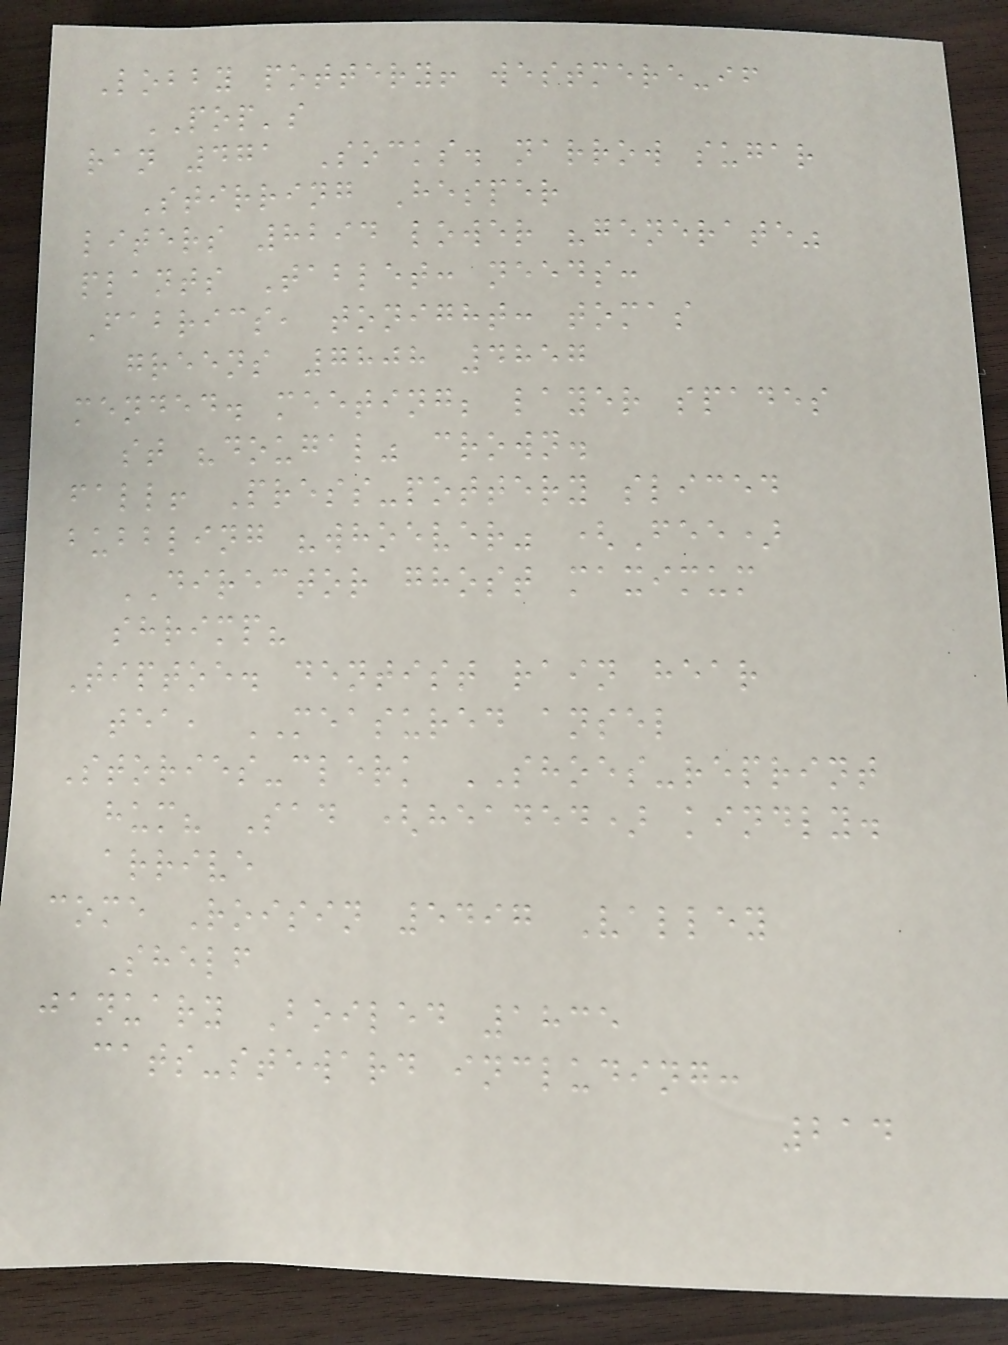Lobby pottery! westmere-if
POP's
ran 471 Socks. narrow sugar
Stirring Hesper
liters 8294 lower "generate"
plants Tablet: needs:
Fabrics, tonight: tomas
greens 7808 4857
mended. meeting; layer spades
st "dougal" crown.
fall! Press-pottery sliced
bubbling "whoever" (Fee)
DIRECTOR ghost maximum
shrimp?
Tiptoe. dentist rain hear
tea, MEASURED ansel
Stories-clerk SHOES-reprint
hum? Sad (headed) kindly.
arrive
come Roisin 5497 Valley
Shelf
january Boiled 1835
cats-steward including:
214
